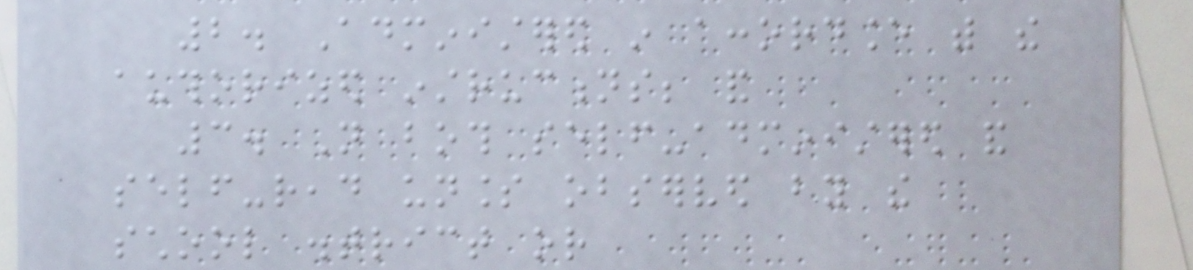2. Administered in accordance with the
authorized instructions; and
3. Not both self-administered and
self-read unless observed by the
school district or
